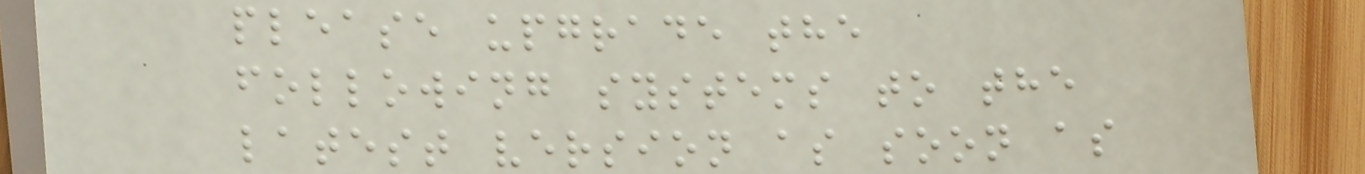please upgrade the
following systems to the
latest version as soon as
